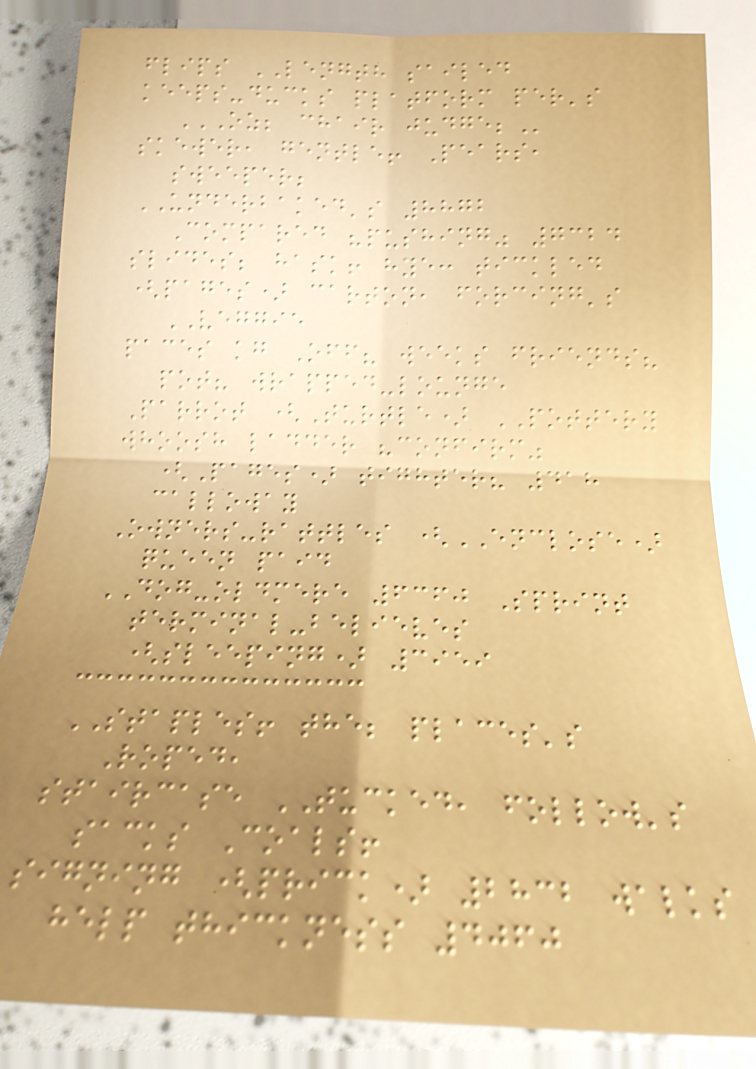flips LENGTH sailed
keeps-ducks platform per's
OZ; CHAIR JUDGE;
skewer, gentle! Pears,
sweeper;
UNDERBAKED's 8872
Compared "pushing" 7324
slides; hask! hye: tickled
(pages) carton, forcing's
VEGGIE
paces kg Off? weeks friends?
pot? wrapped-lounge
Parrot (Turtle) POTTERY
whoosh ladder "confirm"
(Pages) tighter? 418
calloway
Owners-rattles (ENCLOSE)
queen paid
DOG-oldmere 6360 Sprint
terminal-believes
(sleeping) 3959
STAPLES! the; places's
Roped,
staircase TUCKED, follow's
sacks Coals!
signing (prick) 2832 walks
help thickness 4060
